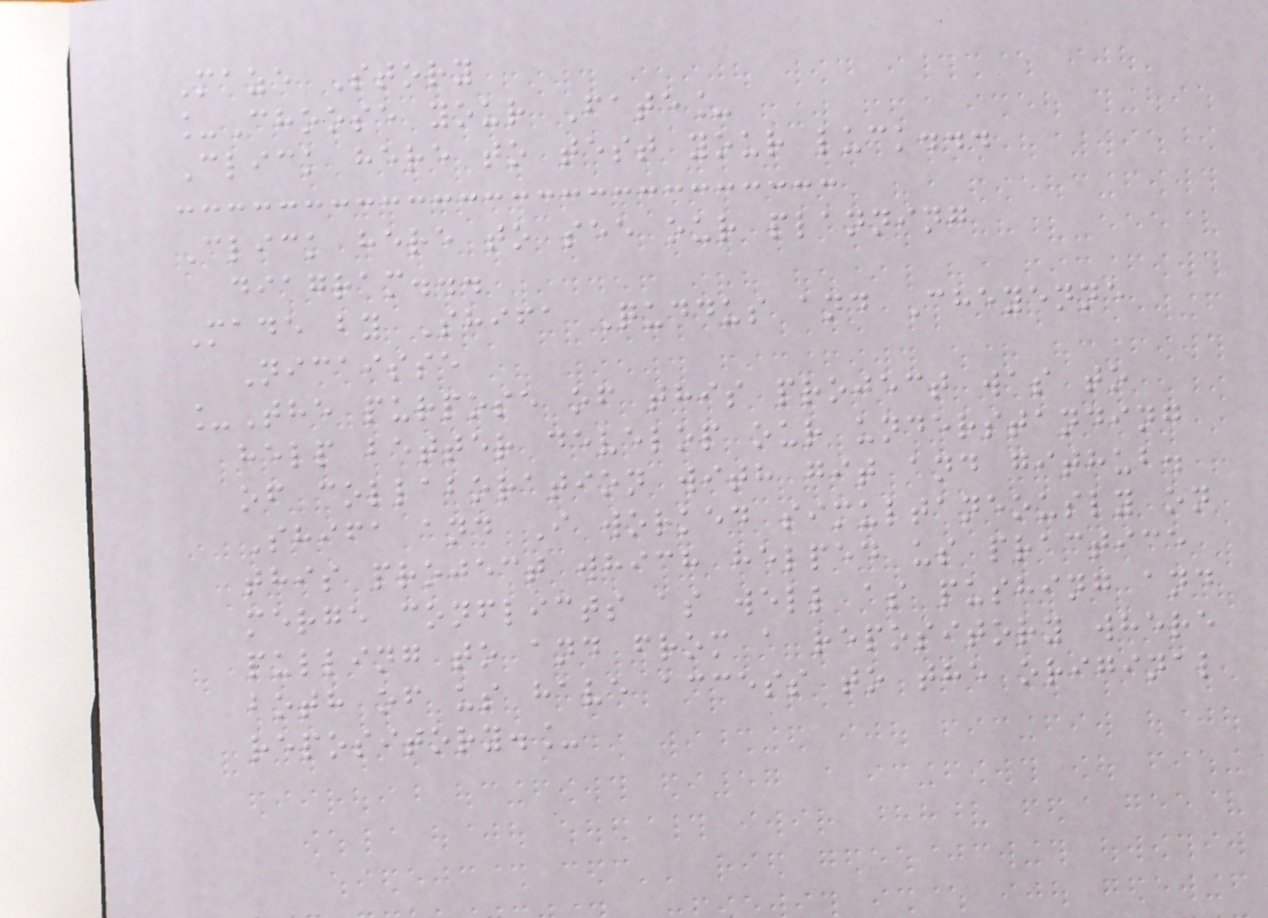Maze Story
_Choose your Fate_
Click here to test your luck...
Click here to see our planning
diagram...
Made by Shifa Quddus and Cheyenne
Nicaisse
_The purpose of this project was to
help better develop our understanding
of collaboration with git and github.
Shifa and I worked simultaneously on
this project which helped us practice
merge conflicts as well as pushing and
pulling to and from a repository where
both of us have access to the original
repository._
